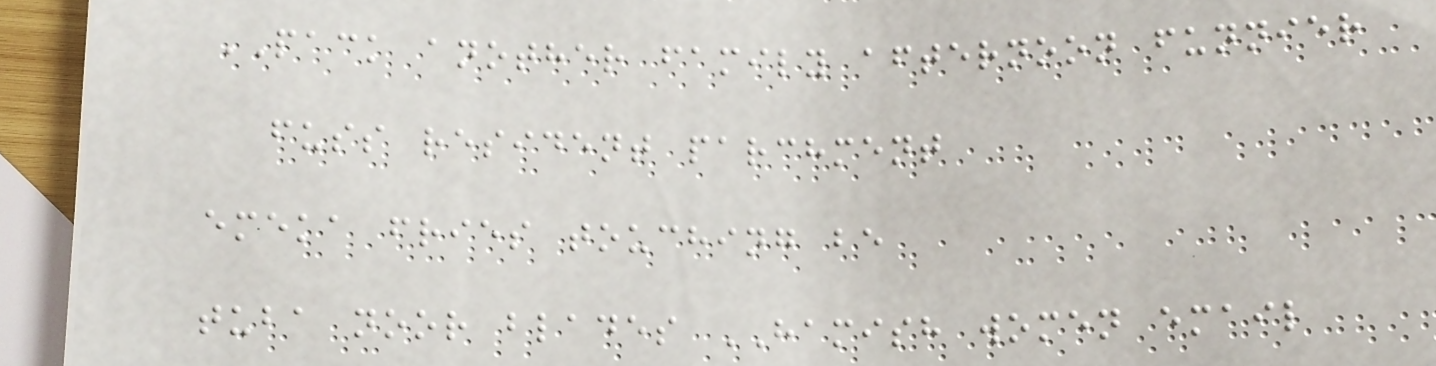PACK another family afternoon funnier
fuss resident parchment
emeka fries touching be
tuba noor blades HAMISH women email
